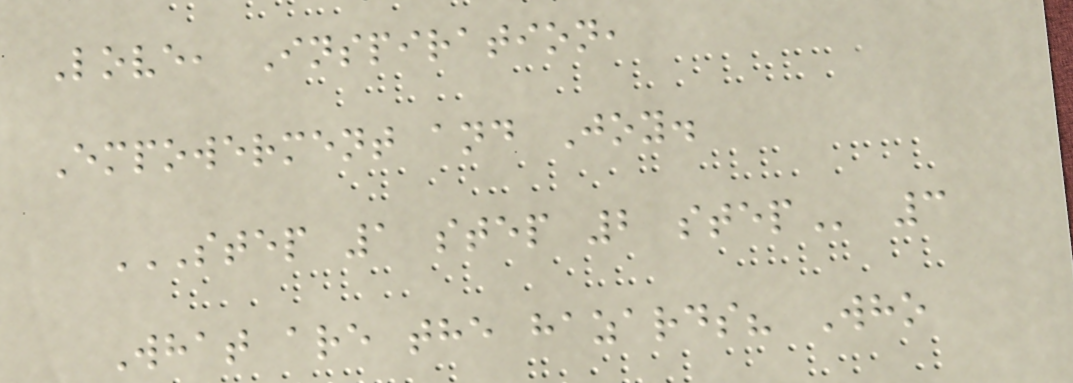Love, Inspiration,
Empowerment and Joy.
STEP 1 STEP 2 STEP 3
What are the hazards? Who
